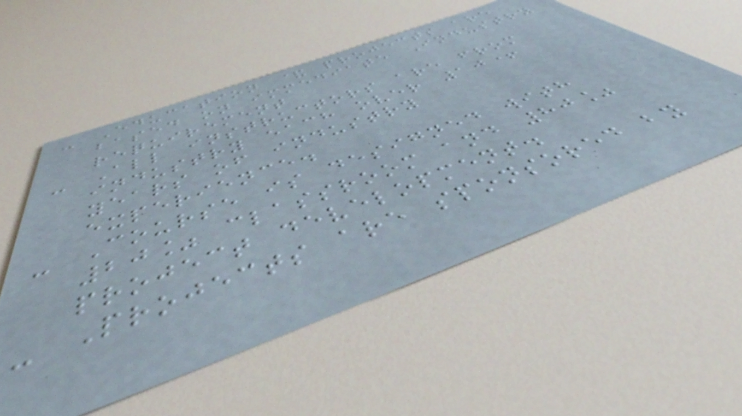- Education & projects are
based on immediate Industry
requirement
- All instructors are from
industry each over 10+
years of industry
experience.
- Course is designed with
20% classroom and 80%
project development.
- Projects are sponsored by
